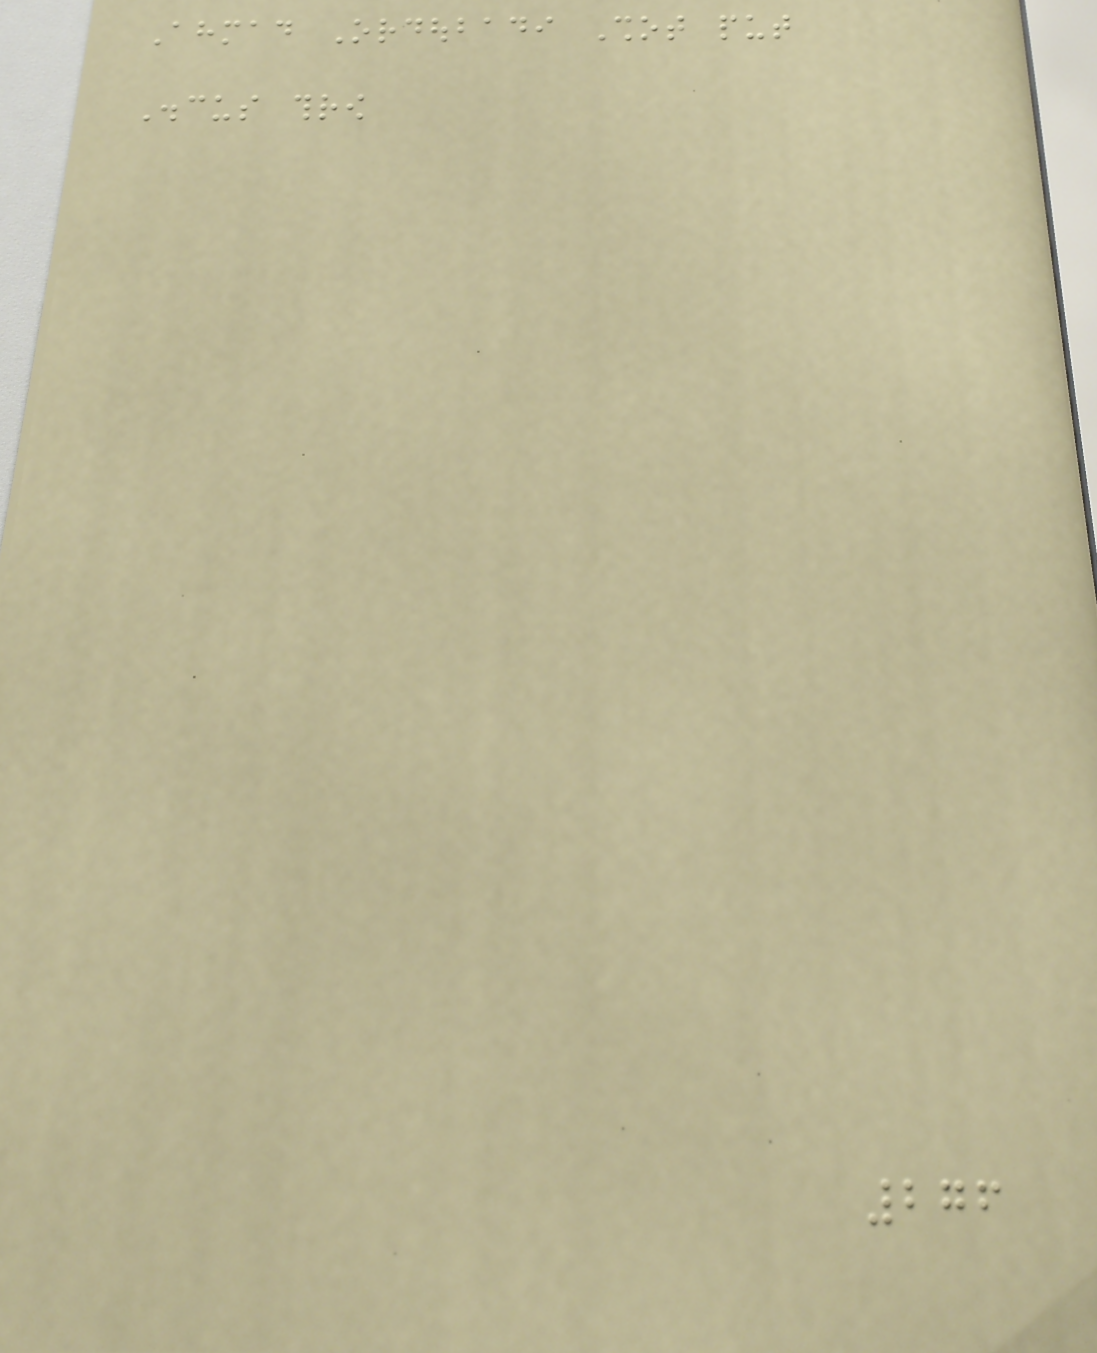Ahmad Ordoubadi Shot put
Discus throw
276
